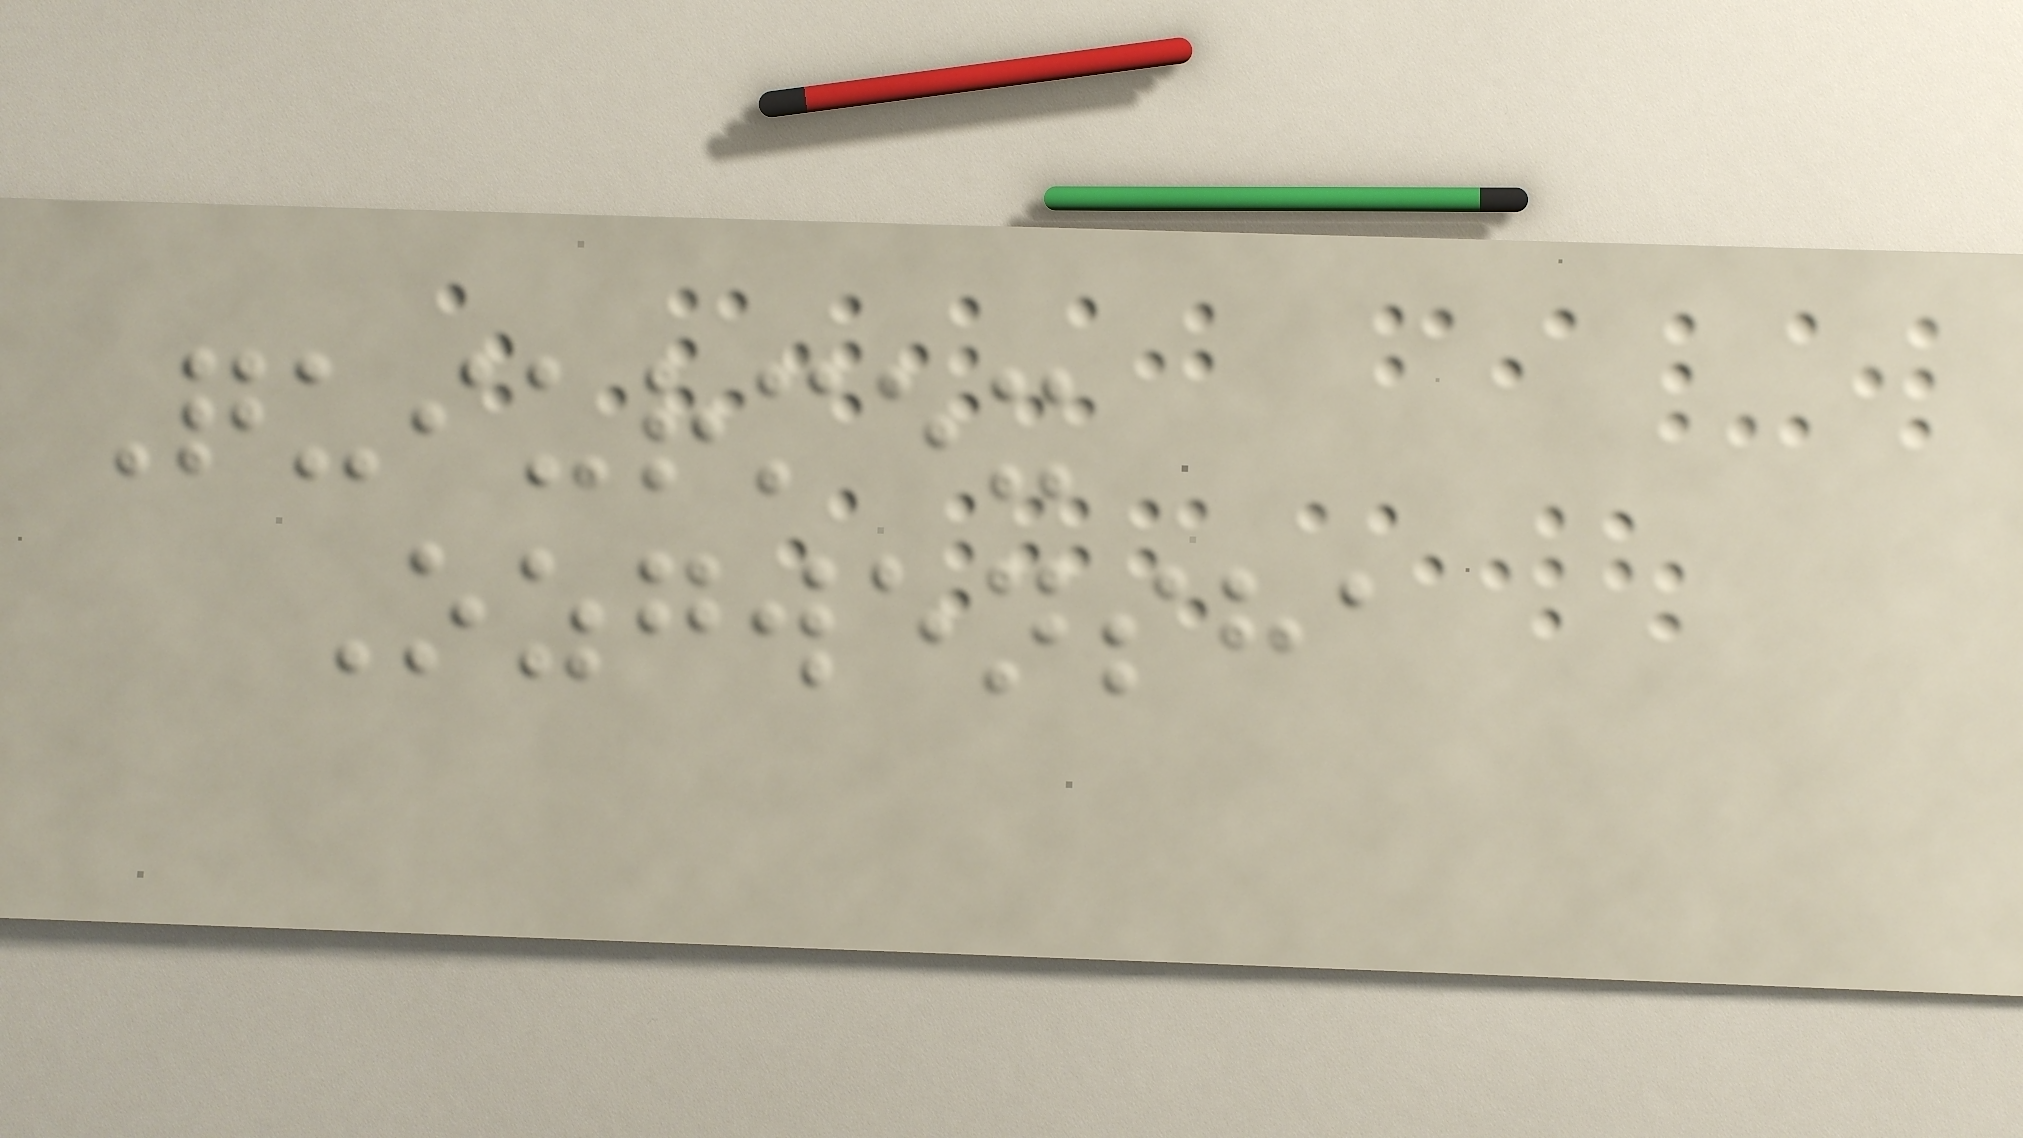Quiurmex
Ozgwensha
